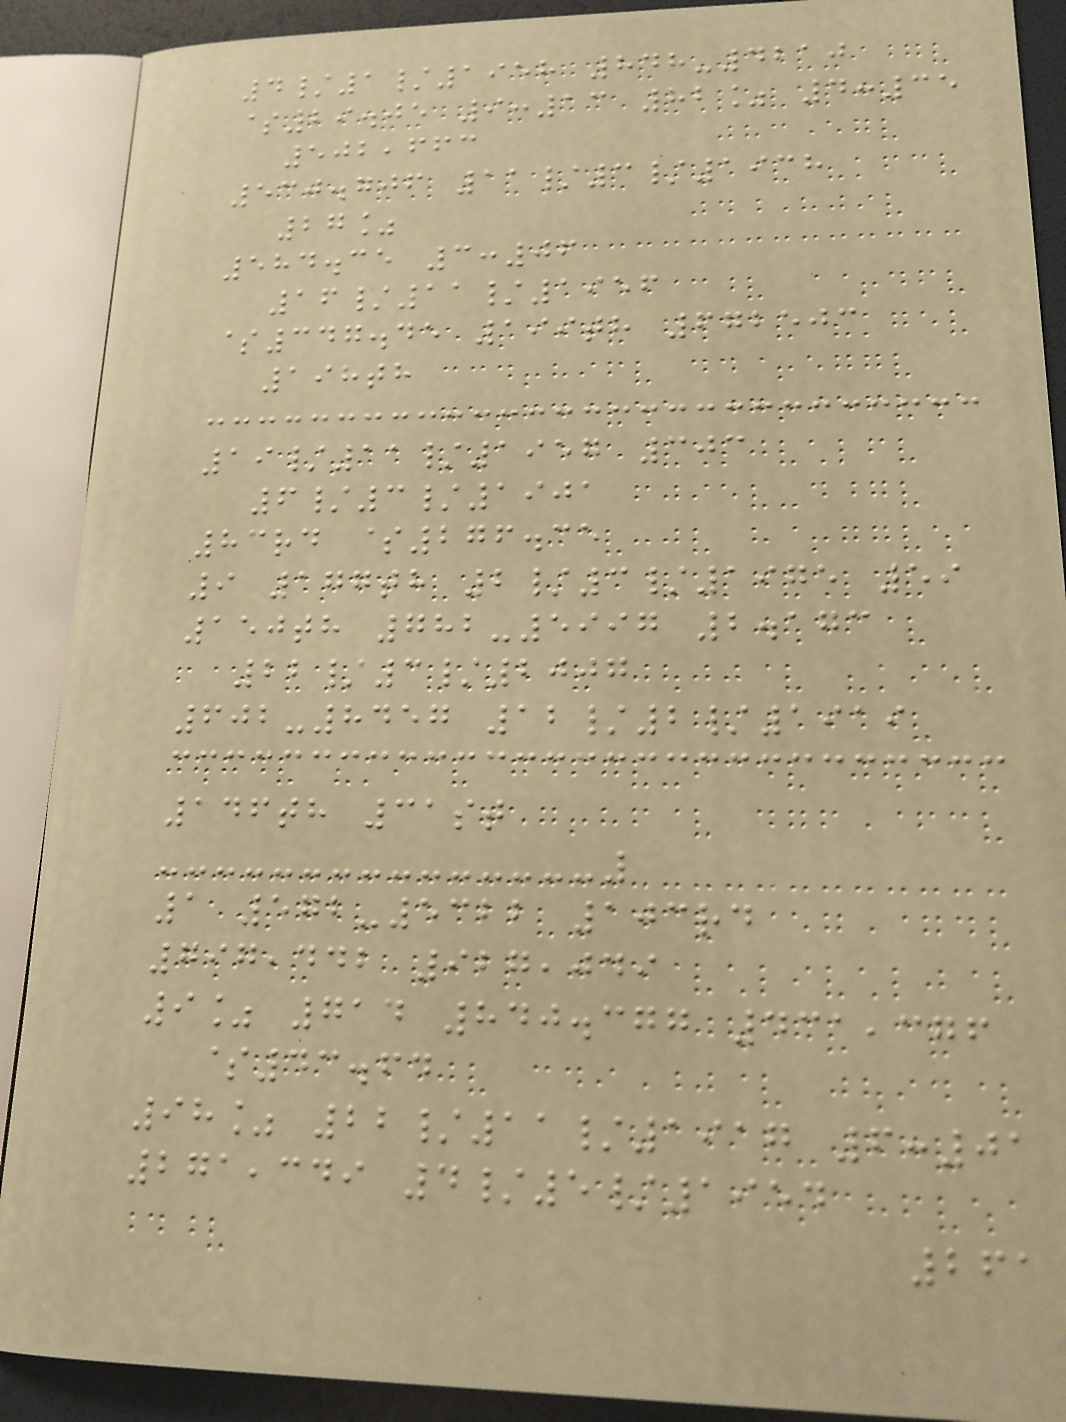4/1/1958 848-4210
$29.05 9:13 82% 4:35
502,663
530.706 11/3/1938
27%
584.35 3:06
16/11/1956
$347.45 199th 672503
198th
19/11/1957 303
6/3/1901
83rd $276.35
9 177th 2/3/1975 59
150th 782-5997 2.173
22/3/2007
602-8457 12/2/1919
146th 31st
1 572-5322 103rd
797,442 927,049
9% 714 840.377 431,376
$43.64
98% 22/11/1917 6:01
271,349 4/5/1954
261
